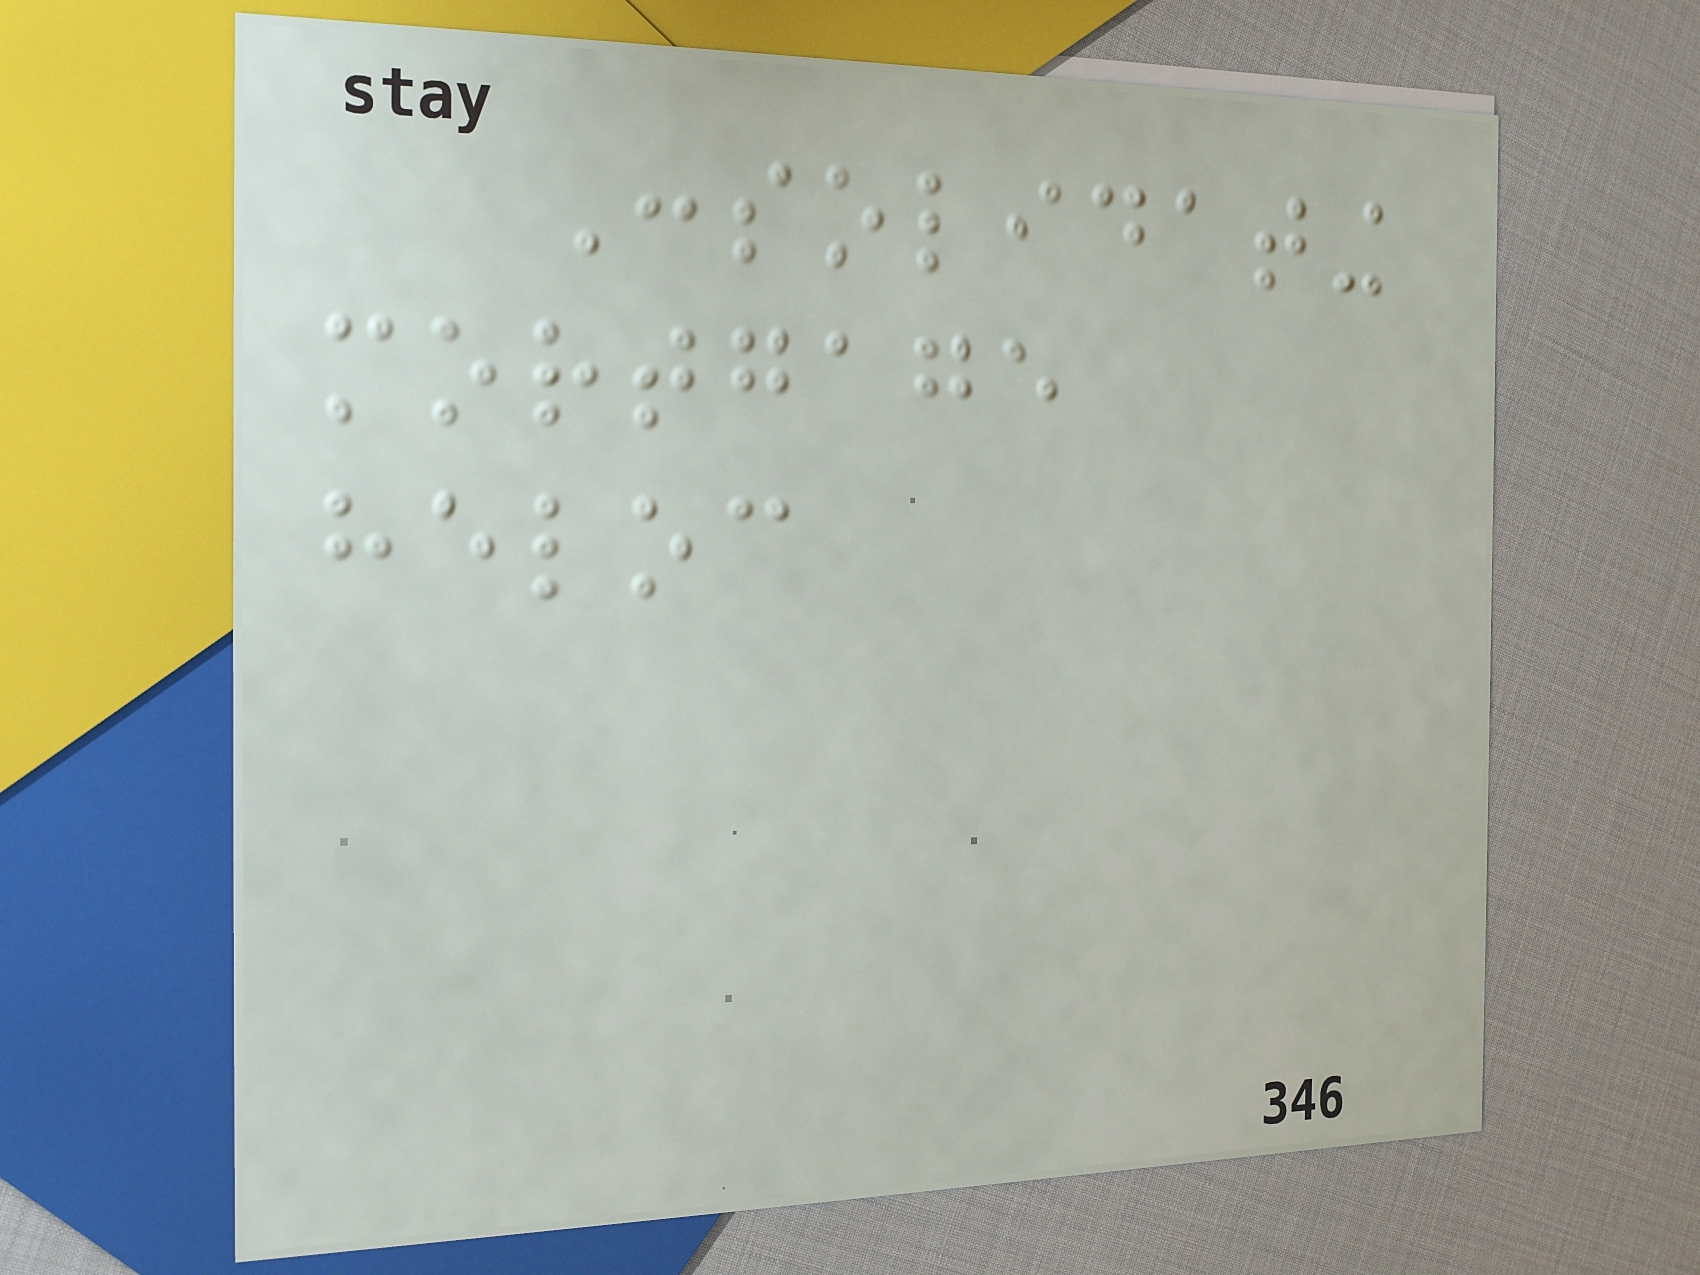Consolidating
mortgage
heloc
